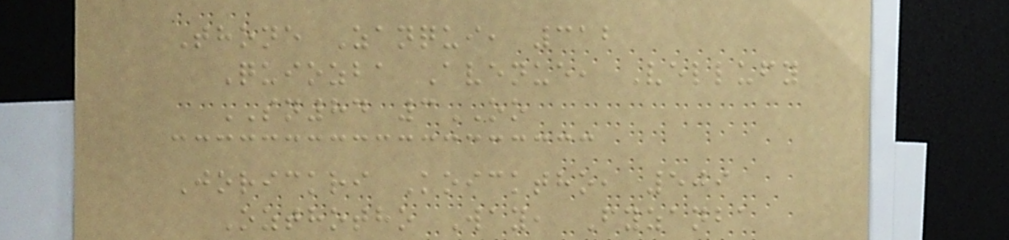Thone Zanqui, 312
Quiozba Avenue, Vellufy
SN84 3OO
Jorickri Koicktho, 509
Ozthotho Way, Fyzanba
